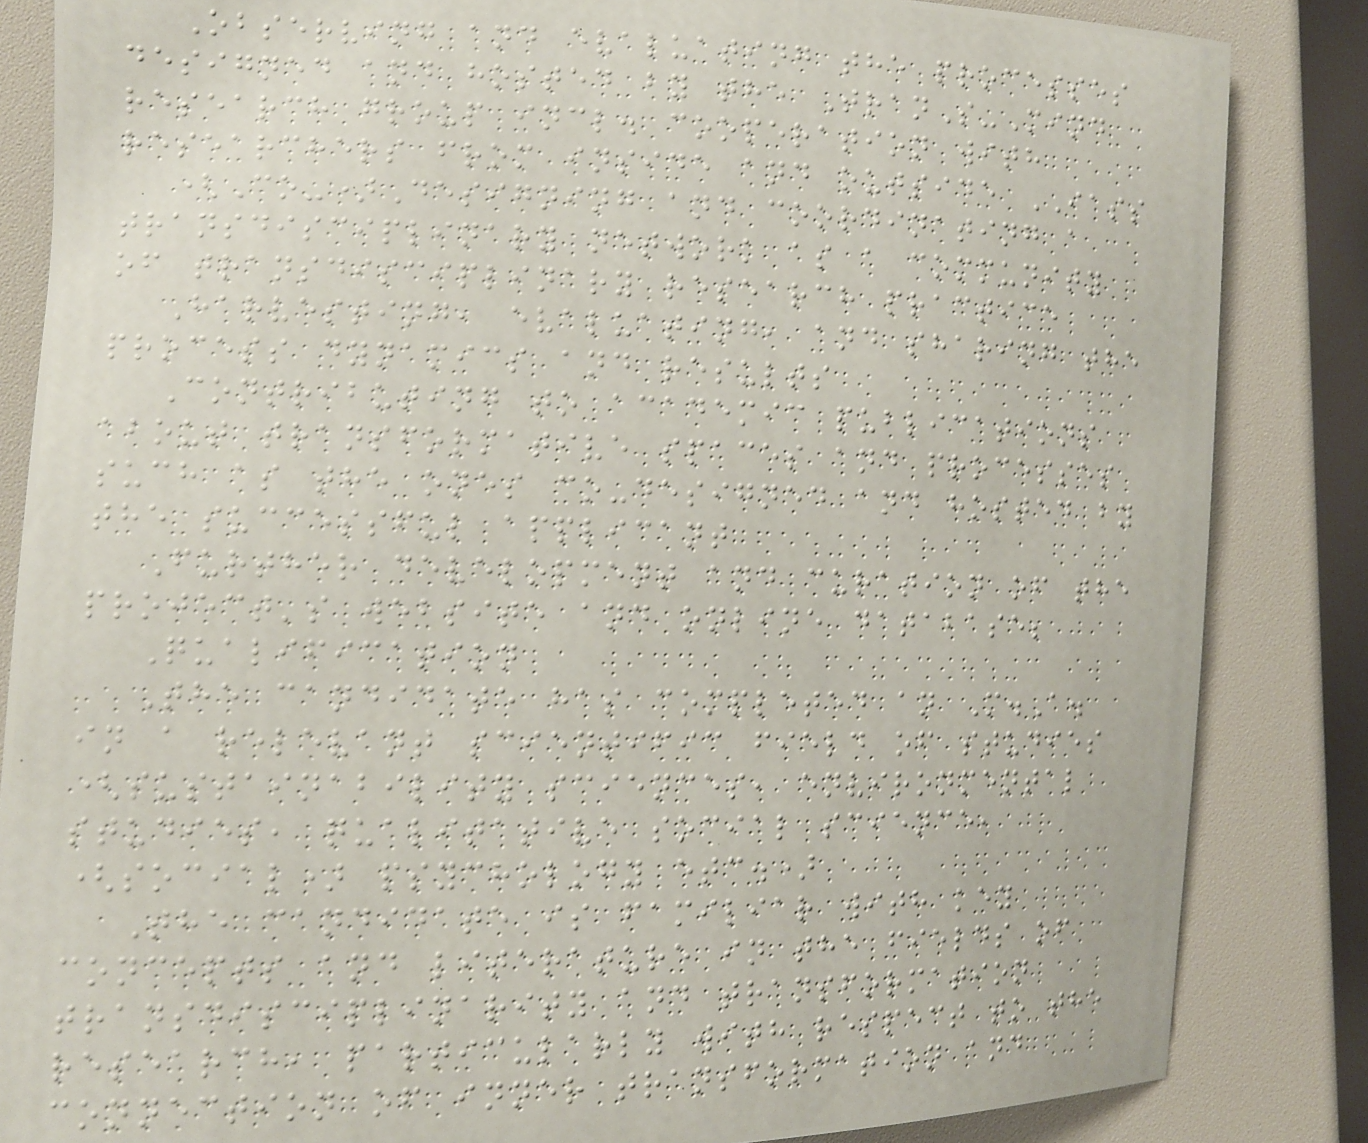Observing and evaluating the processes
designed and hosted by the TranS-Mind
research group incl. cooperation with
researchers from inside and outside IASS
(Co-)Designing and coordinating a
transdisciplinary network as a community
of transdisciplinary research practice
Harvesting, evaluating, and sharing the
process dynamics and results
Contributing to academic publications
about transformative spaces and processes
such as the ones co-designed and hosted by
the successful applicant
Further development and curation of the
project's website and online database;
Qualification
The candidate has completed an M.A.
in a relevant scientific field of studies
(sustainability sciences, environmental
studies, qualitative social science,
(social) psychology etc.)
The candidate is familiar with key
concepts and literature in the fields of
transdisciplinarity and transformation
research, particularly with respect to the
connection of inner transformation and
